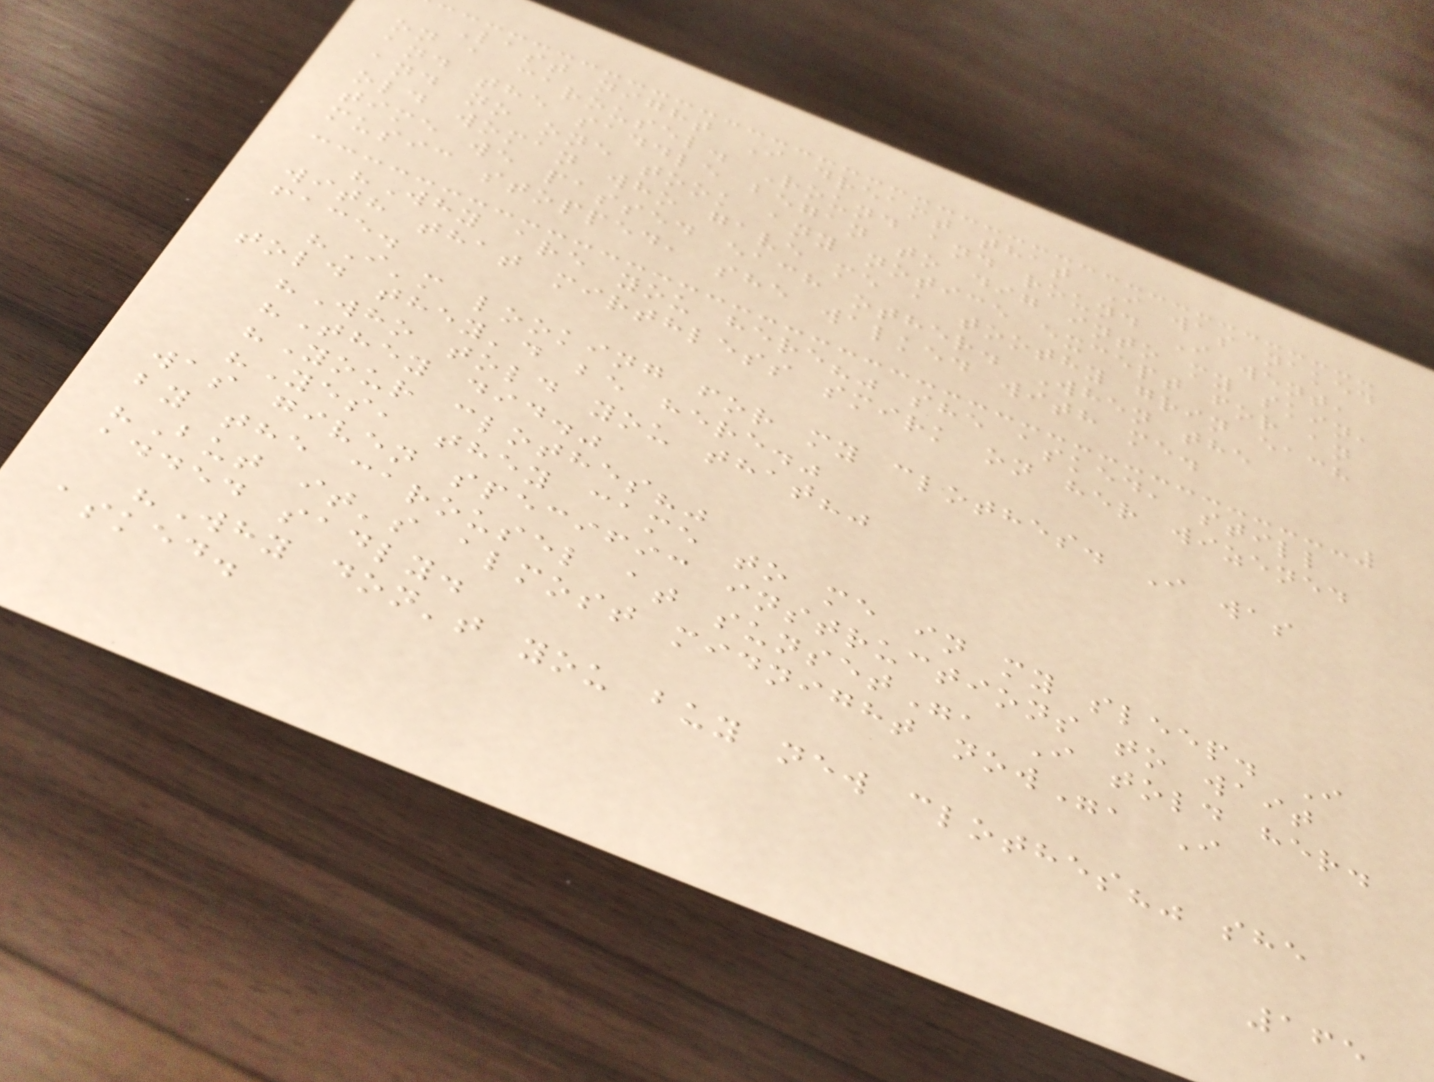Last night I dreamt that I was naked
on a carousel. Round and round I went,
and the saddle began to dig into my skin,
and no one took any notice except for an
old woman who gave me a toothy grin each
time we passed each other. When the
music stopped, she walked with me.
"Why are you here?" she asked, still
with that mirthless smirk on her wizened
face.
"I'm looking for my clothes. I was
told they'd be here."
"Who told you that?"
"They did."
"Your clothes?"
"Yes, they came to me in my sleep. I
was given specific instructions to wait
by the carousel at sunset", I told her.
"But it's almost midnight now", I
added sadly.
"Why don't you buy new clothes?" she
asked.
165
